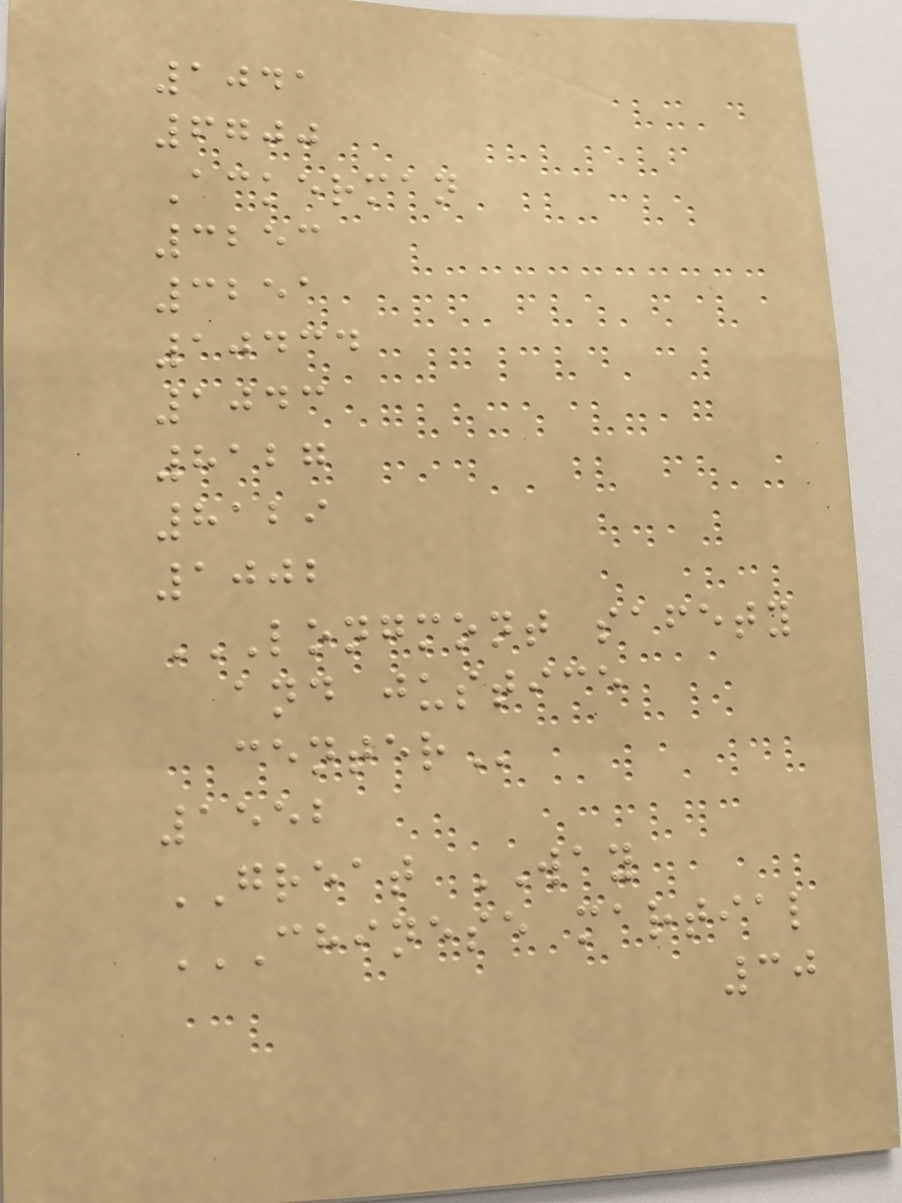1041
6700
Ackerman
3253
3251
10434
1043
8127
8129
1002
LONGMONT SAFETY
AND JUSTICE
CENTER
1552
GREAT WAY
CHINESE MARTIAL
30
